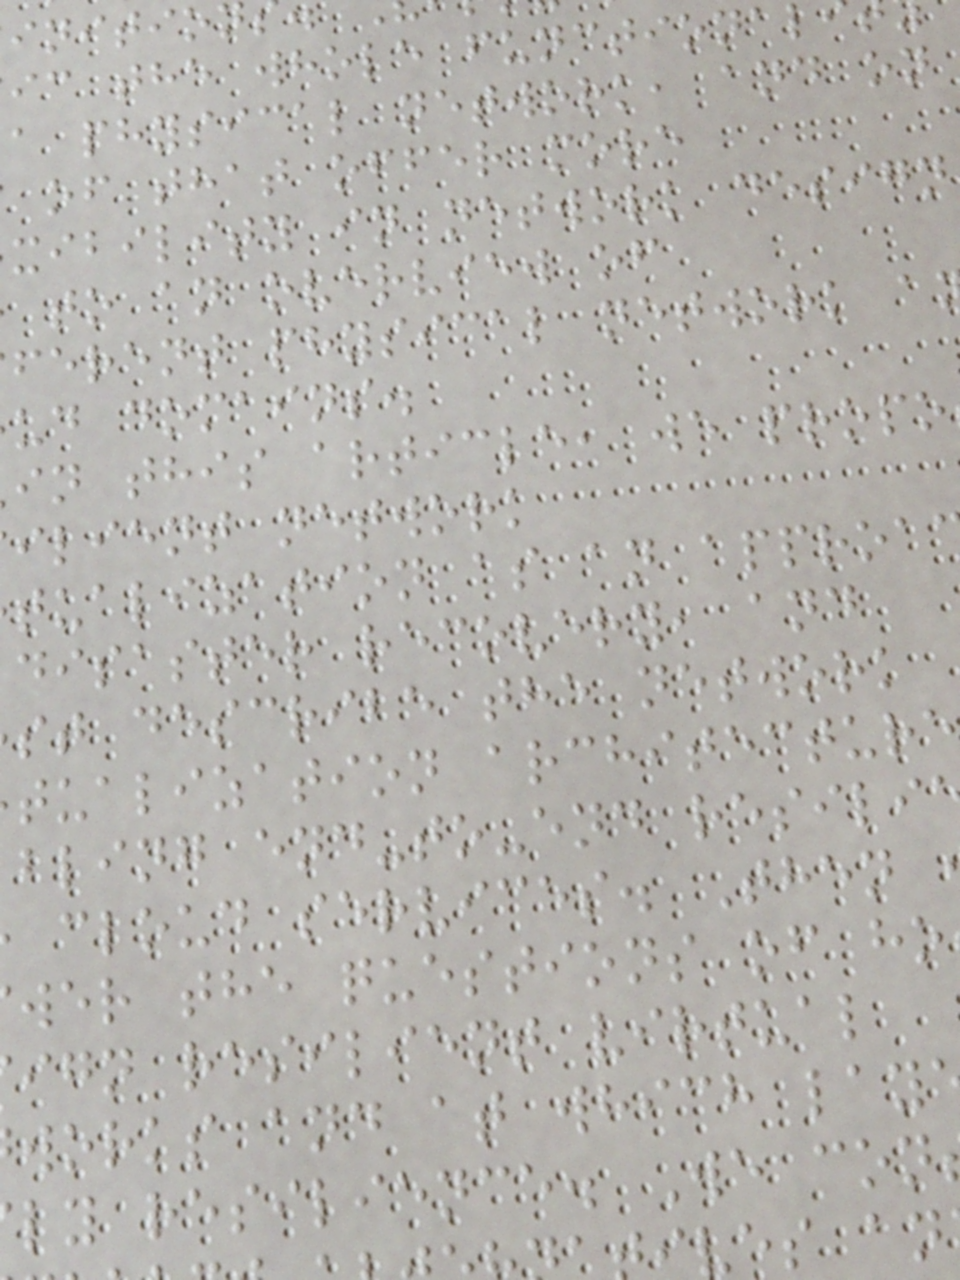ic the whole functional
a physical network, and on
of that offer more
xibility in network design
to an overview of
ferent physical network a
ud domains.
in this article, we propo
ilient network
tualization as an approa
disaster recovery, and
st describe the network
tualization architecture
bling end-to-end resili
cloud services. Then
wer the questions of ho
ign resilient virtual
works and at which lay
ly resilience. We con
